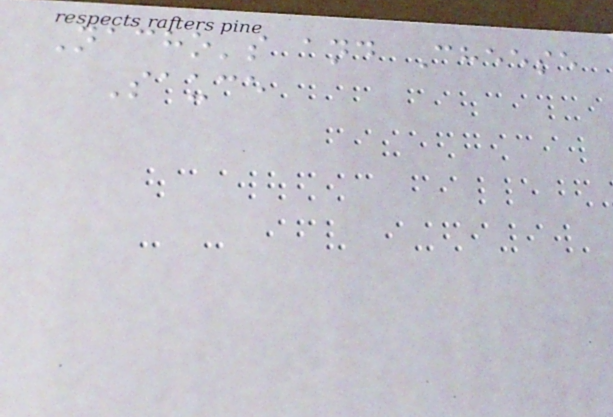Nacho's and Cheese
Sauce
